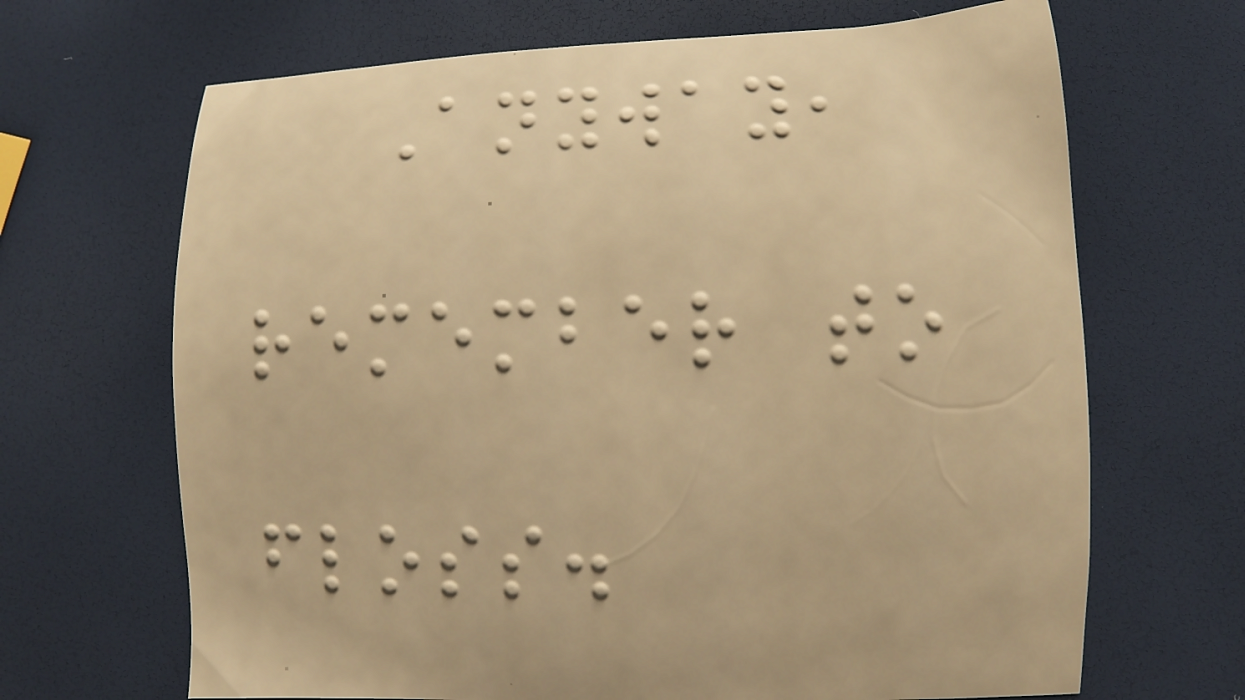Anyway,
remember to
floss.
